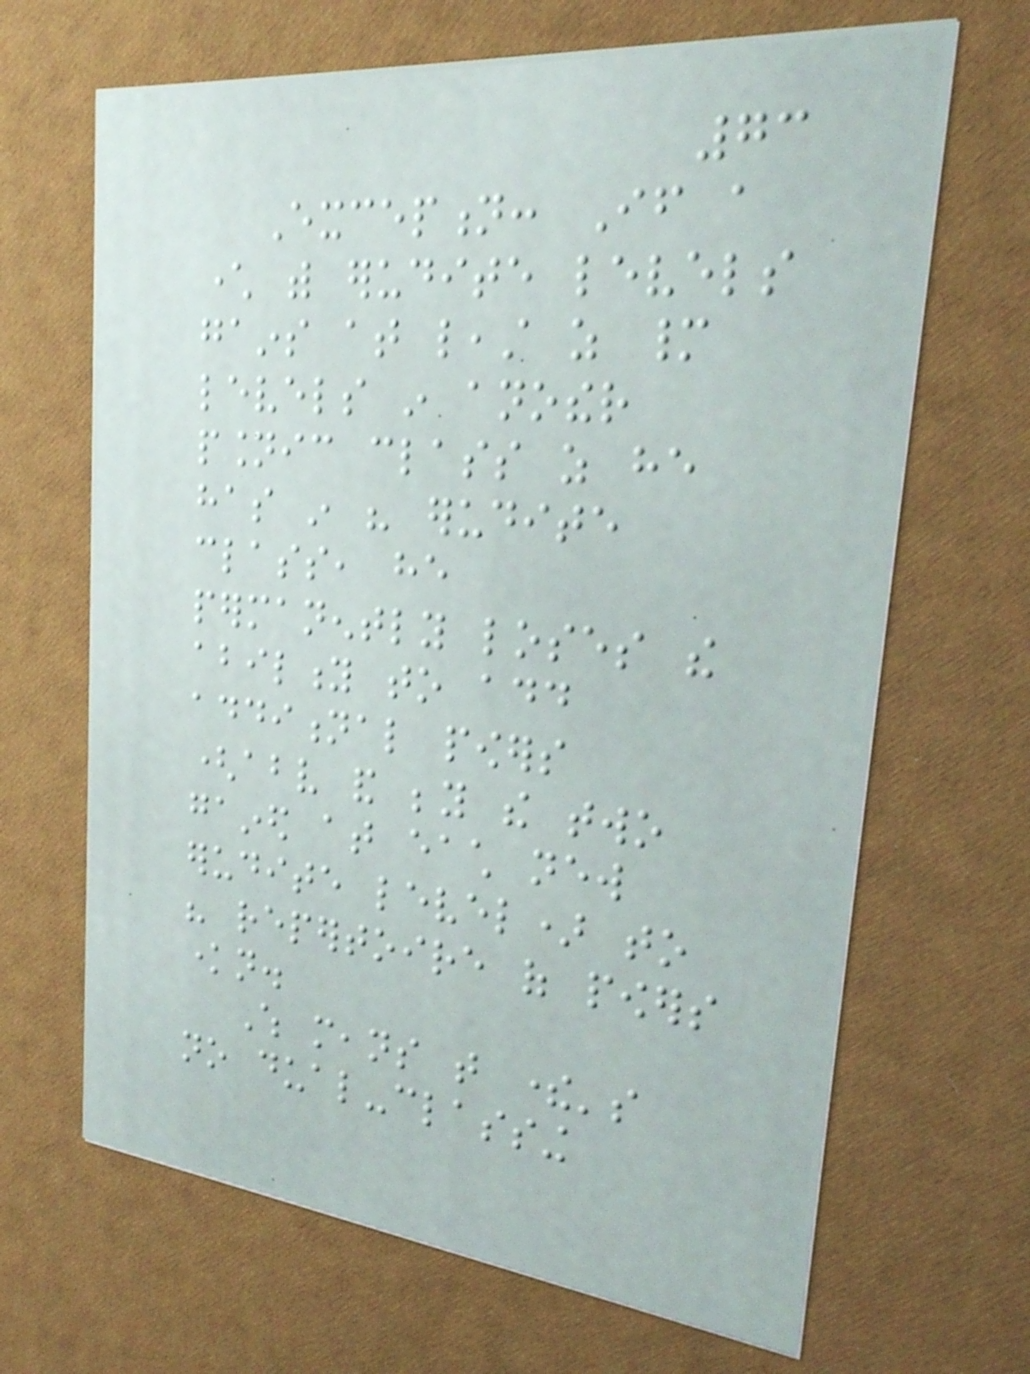73
Exception: If a
character with erudite levels
gains at least as many
levels in another
psionic class as he
has in his erudite
class, he
permanently loses the
ability to add
additional powers
(above and beyond the two
gained at each new
erudite level) to
his repertoire of powers
known.
Which means that there's
no dual-classing
